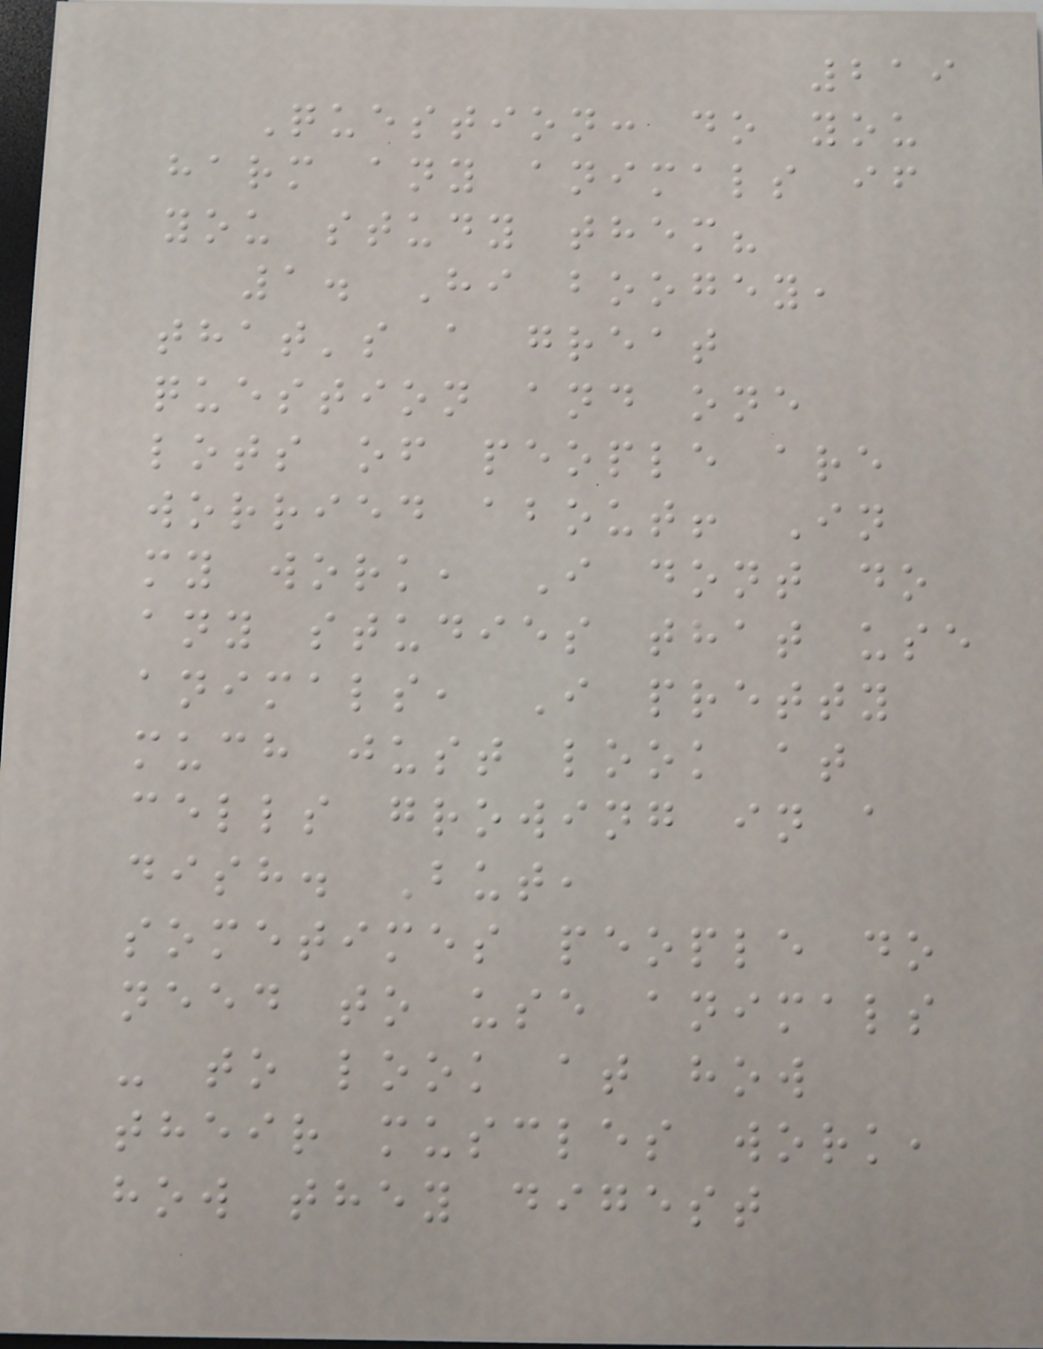219
Question: do you
harm any animals if
you study them?
1. Hi boogey,
that's a great
question and one
lots of people are
worried about! In
my work, I dont do
any studies that use
animals, I pretty
much just look at
cells growing in a
dish. But,
sometimes people do
need to use animals
- to look at how
their muscles work,
how they digest
